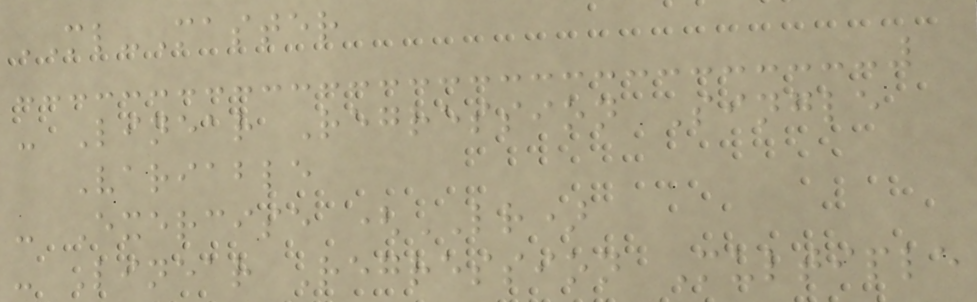ML-Master
- Linear Regression Single
Variable
- Exercise (LR)
- Linear Regression Multiple
